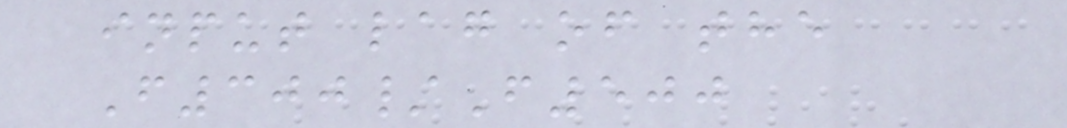input lag of the
F300/F500
